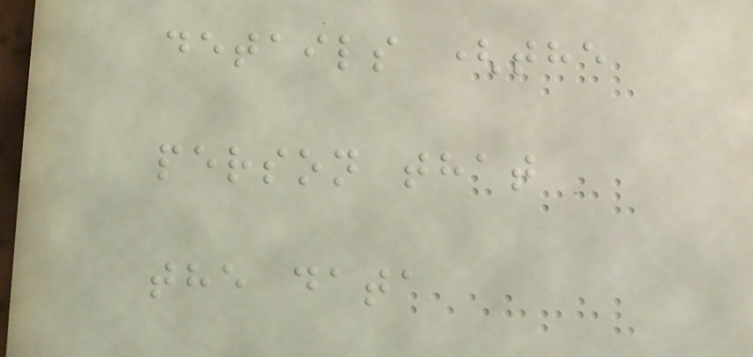details (the
person that
the data
